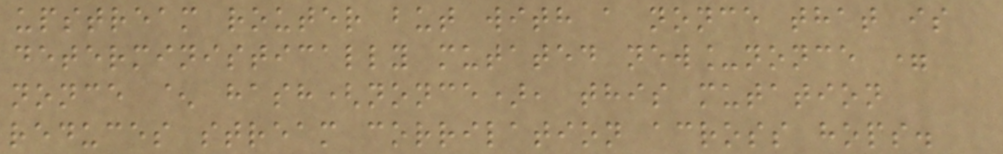upstream router but with a nonce that is
deterministically mutated new_nonce =
nonce ^ hash(nonce), this mutation
reduces stream corrilation across hops.
